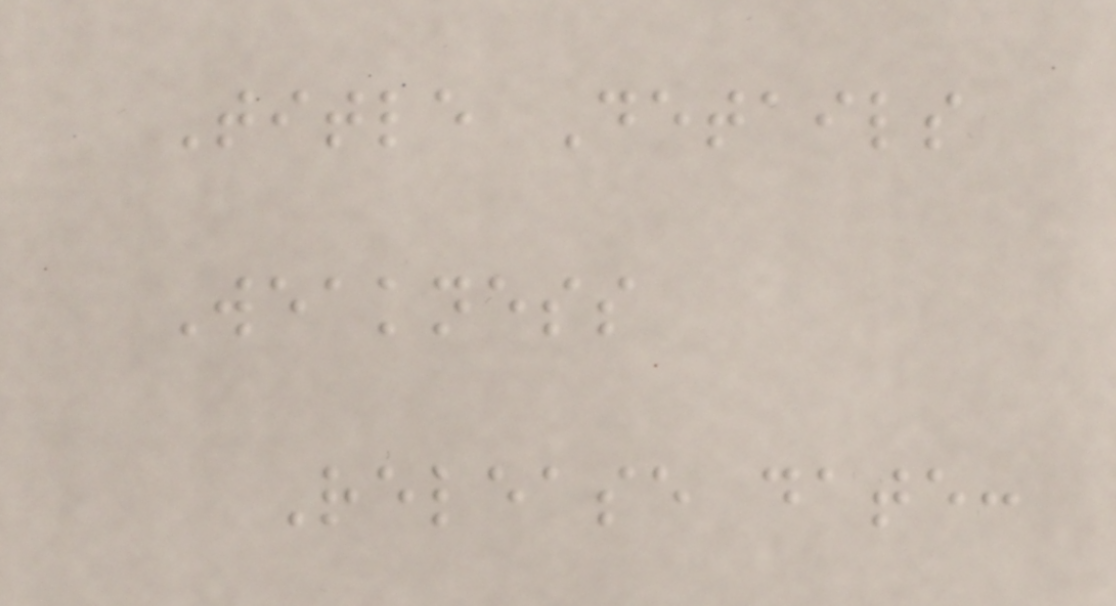Title Details
Weakness
Release date:
